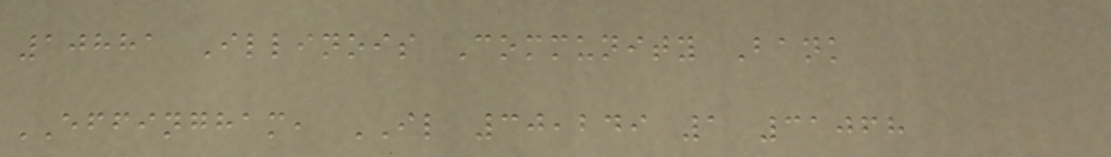10881 Illinois Community Bank
EFFINGHAM, IL 30,249 1 31068
